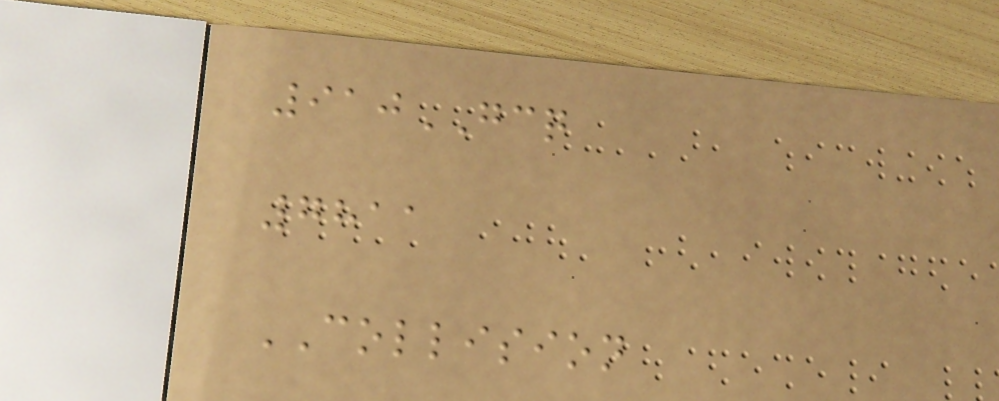910GCQ
7811
COLLISION
